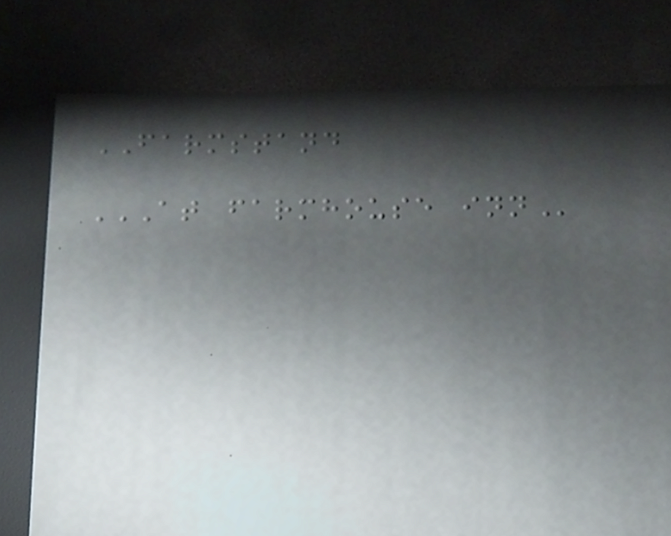FARMSTAND
AT FARMHOUSE INN
